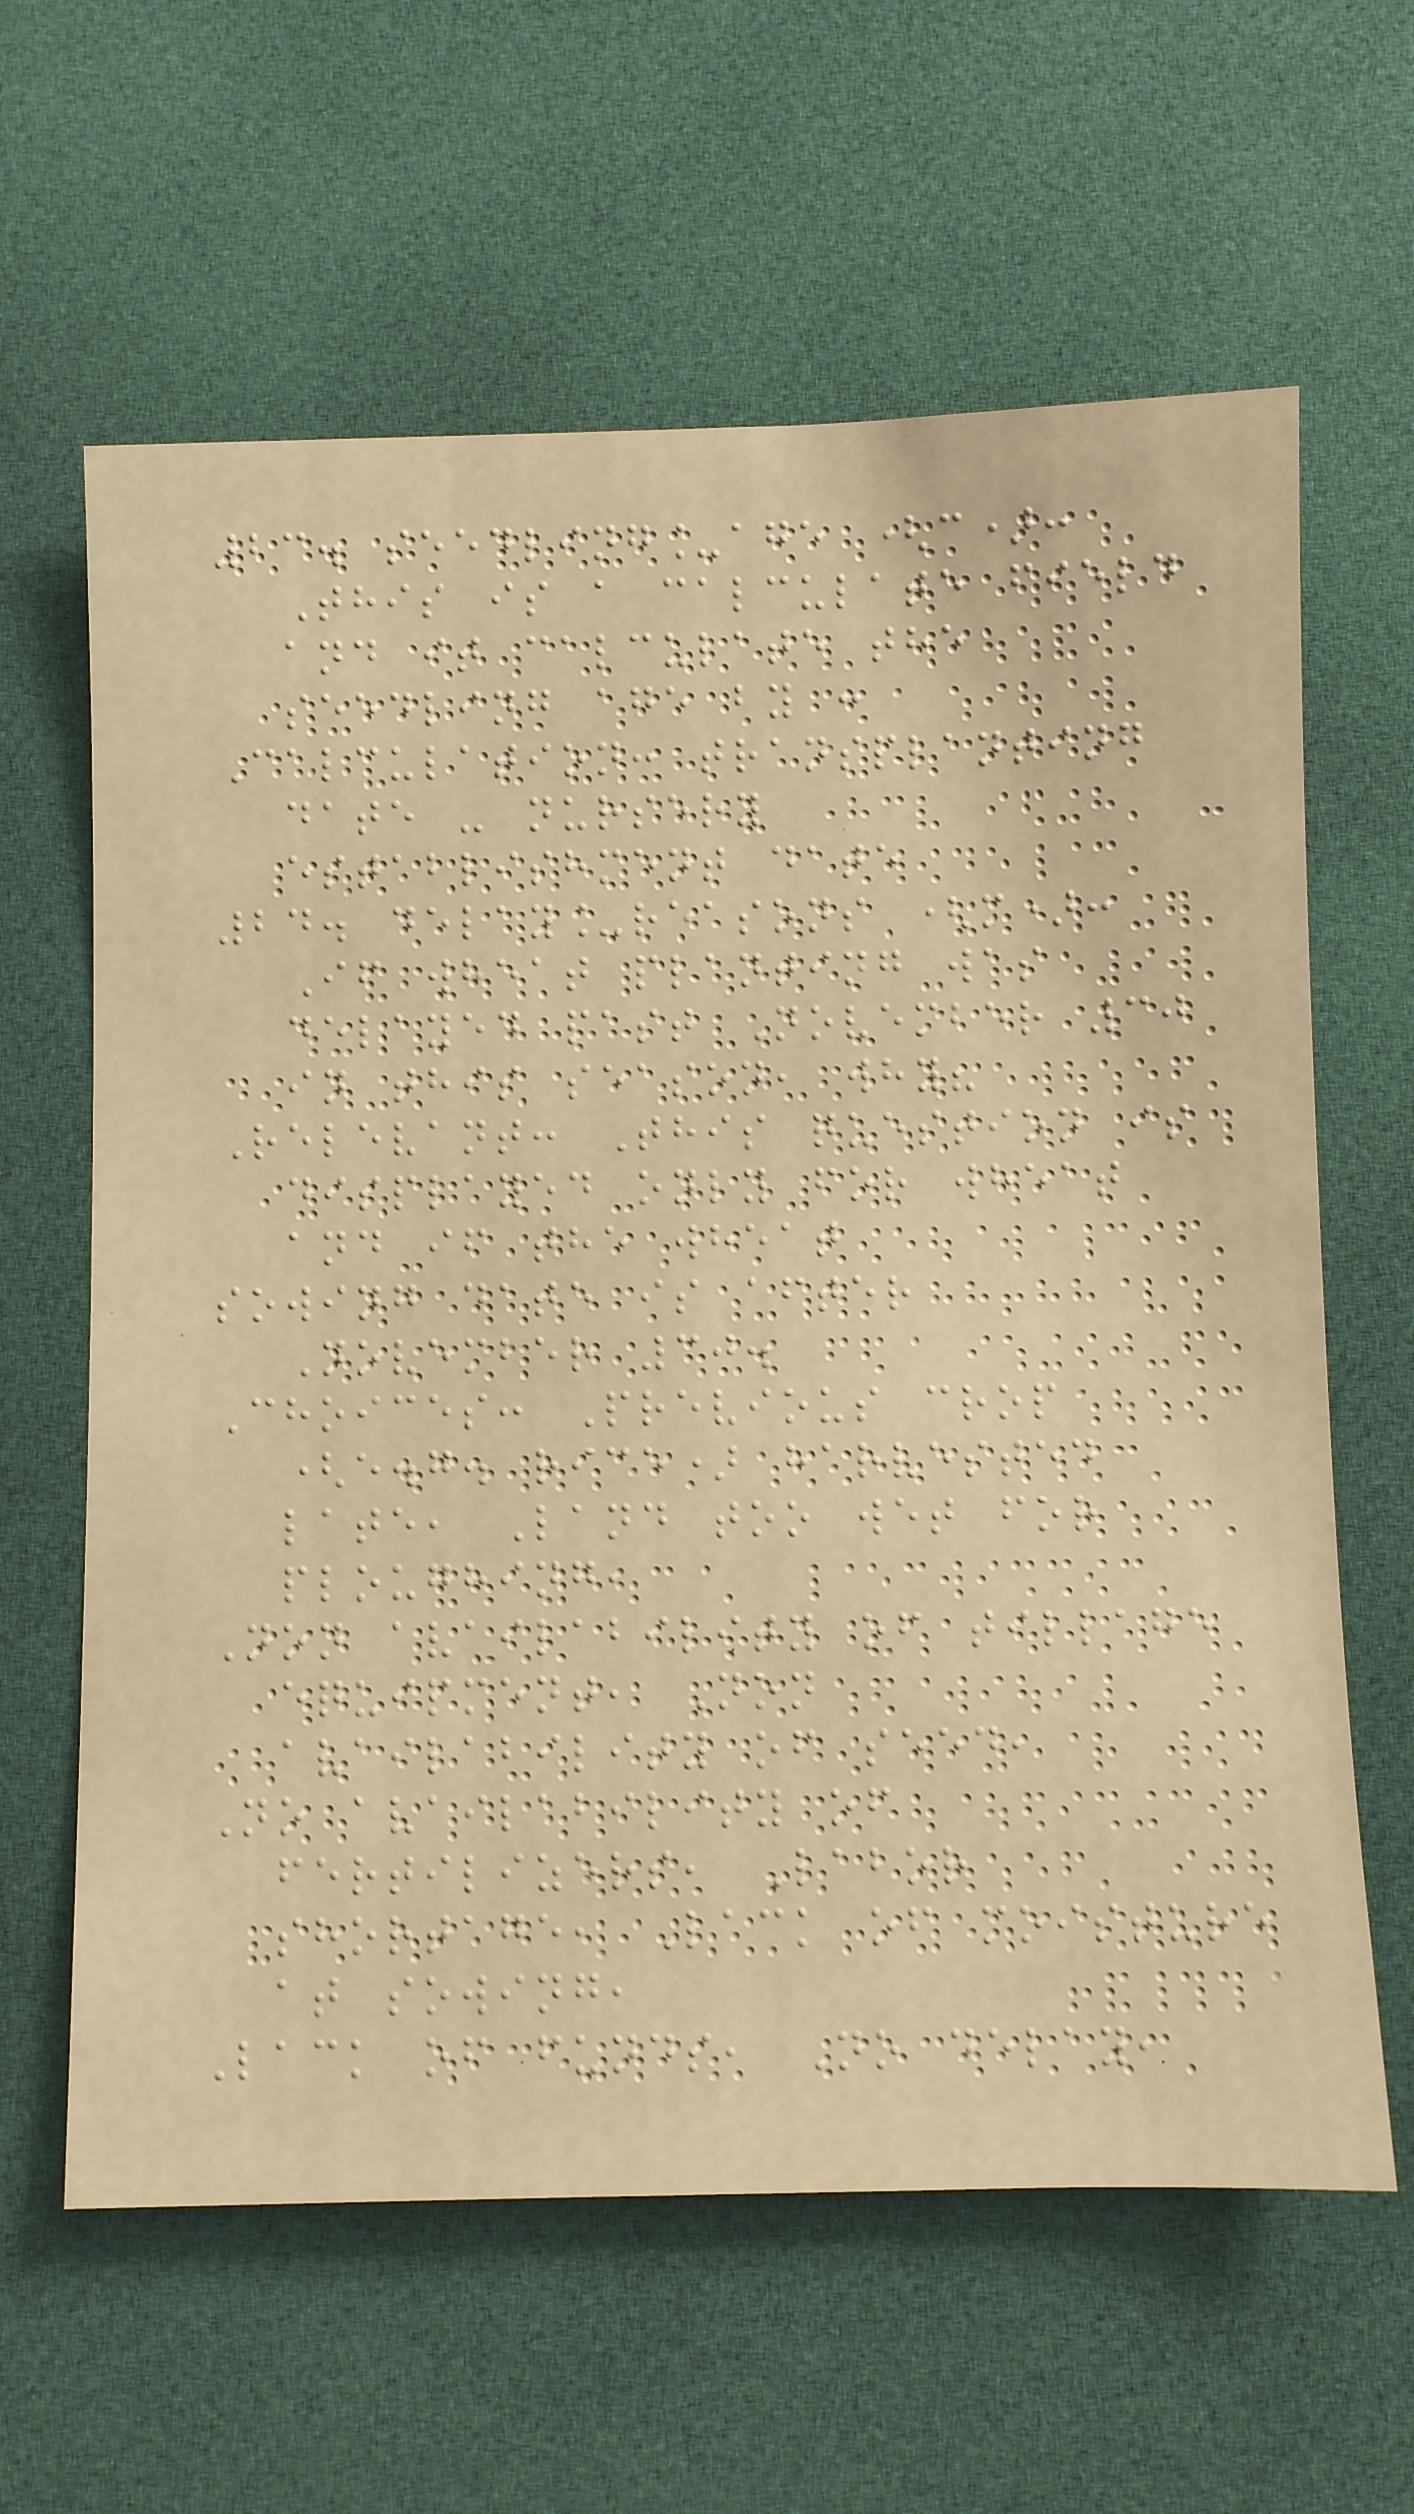23. seedling_age (c):
This is a calculate field
and it calculate the
seedling age by :
Calculation: transplanting
date - nursery
establishment date
24. delay_reasons (m):
If wheat planting was
delayed past November 30
in this season, why?
Relevant: This question is
displayed only for wheat
and if the wheat
sowing date is after
November 30.
Choices: Previous crop
(e.g. rice) harvested
late, Land too wet for
ploughing,
Non availability of tillage
equipment, Non
availability of seed,
No availability of
fertilizers, Labor
shortage, Lack of moisture
at sowing,
Lack of funds, No delay,
